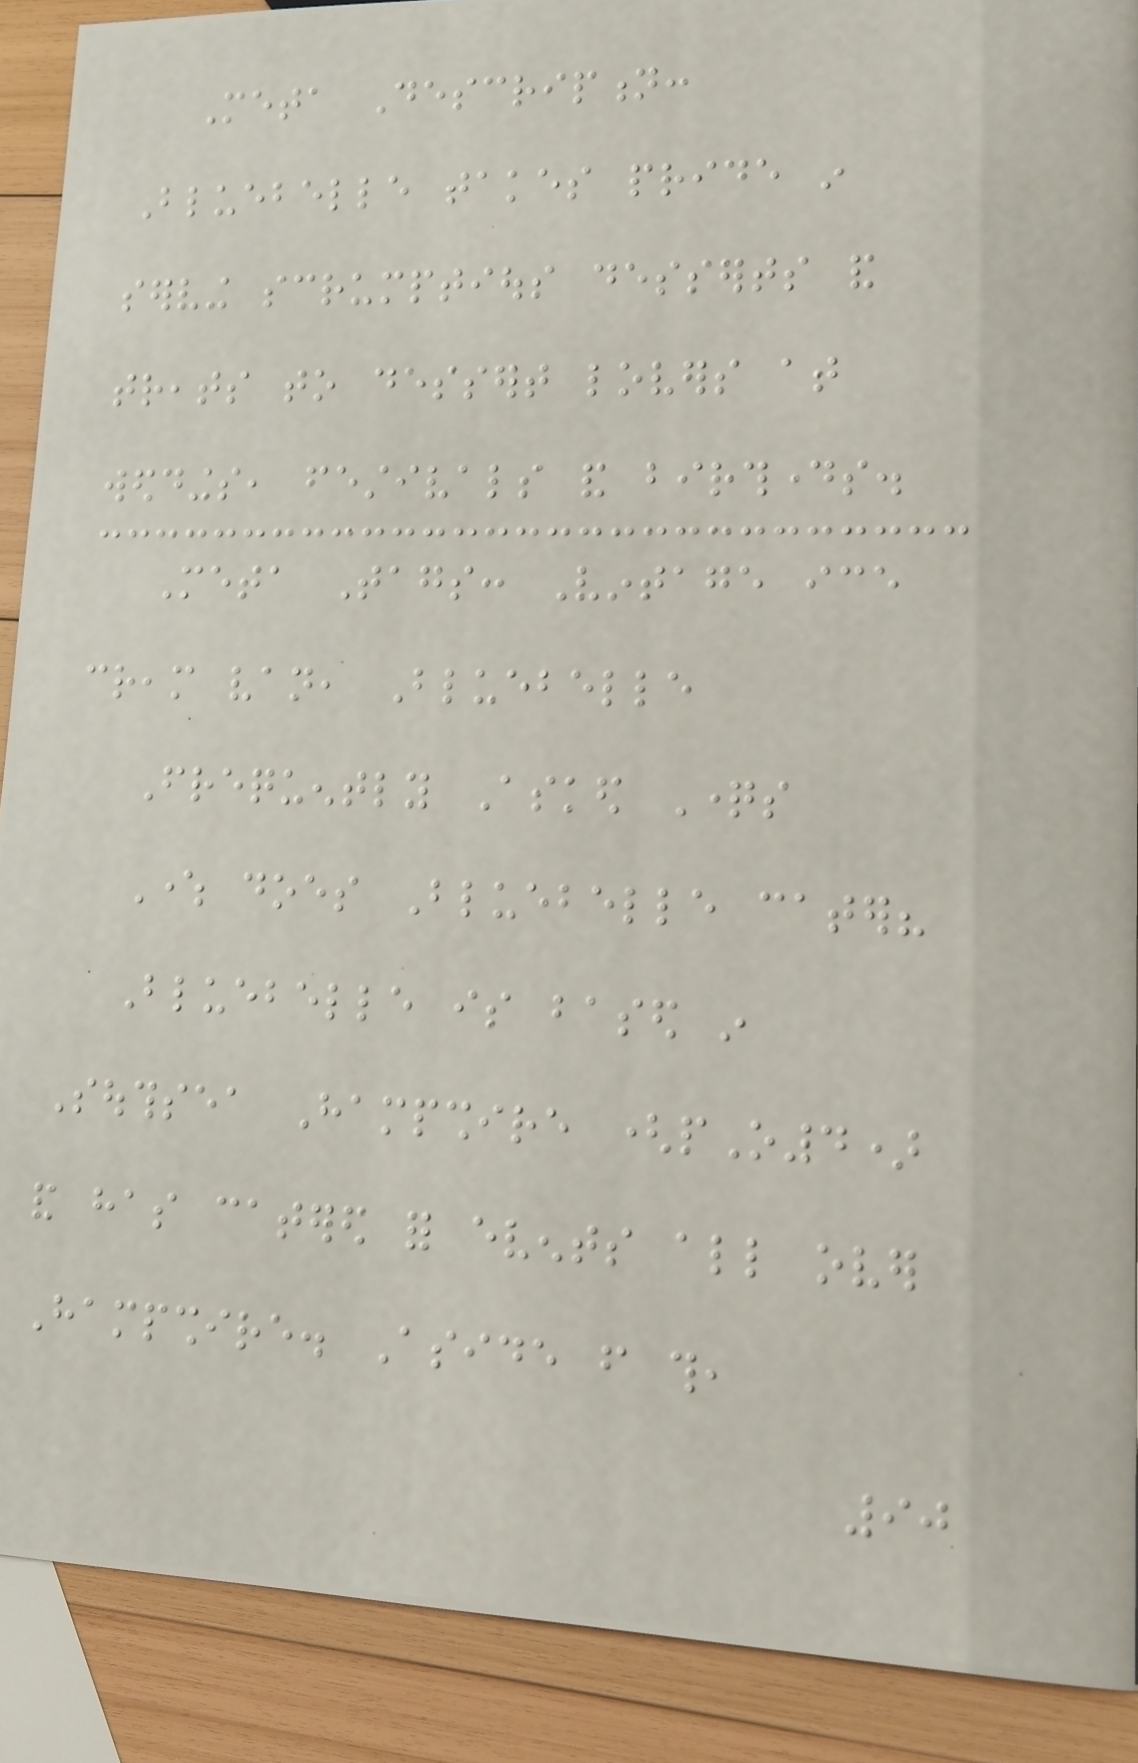Meta Description:
Bluebelle takes pride in
serving scrumptious desserts and
treats to dessert lovers at
weddings, festivals and birthdays.
Meta Tags: Vintage ice
cream van, Bluebelle
Frequently Asked Questions
Where does Bluebelle cater?
Bluebelle is based in
Southsea Hampshire (pO4)
and has catered for events all over
Hampshire. Aside from this,
90
